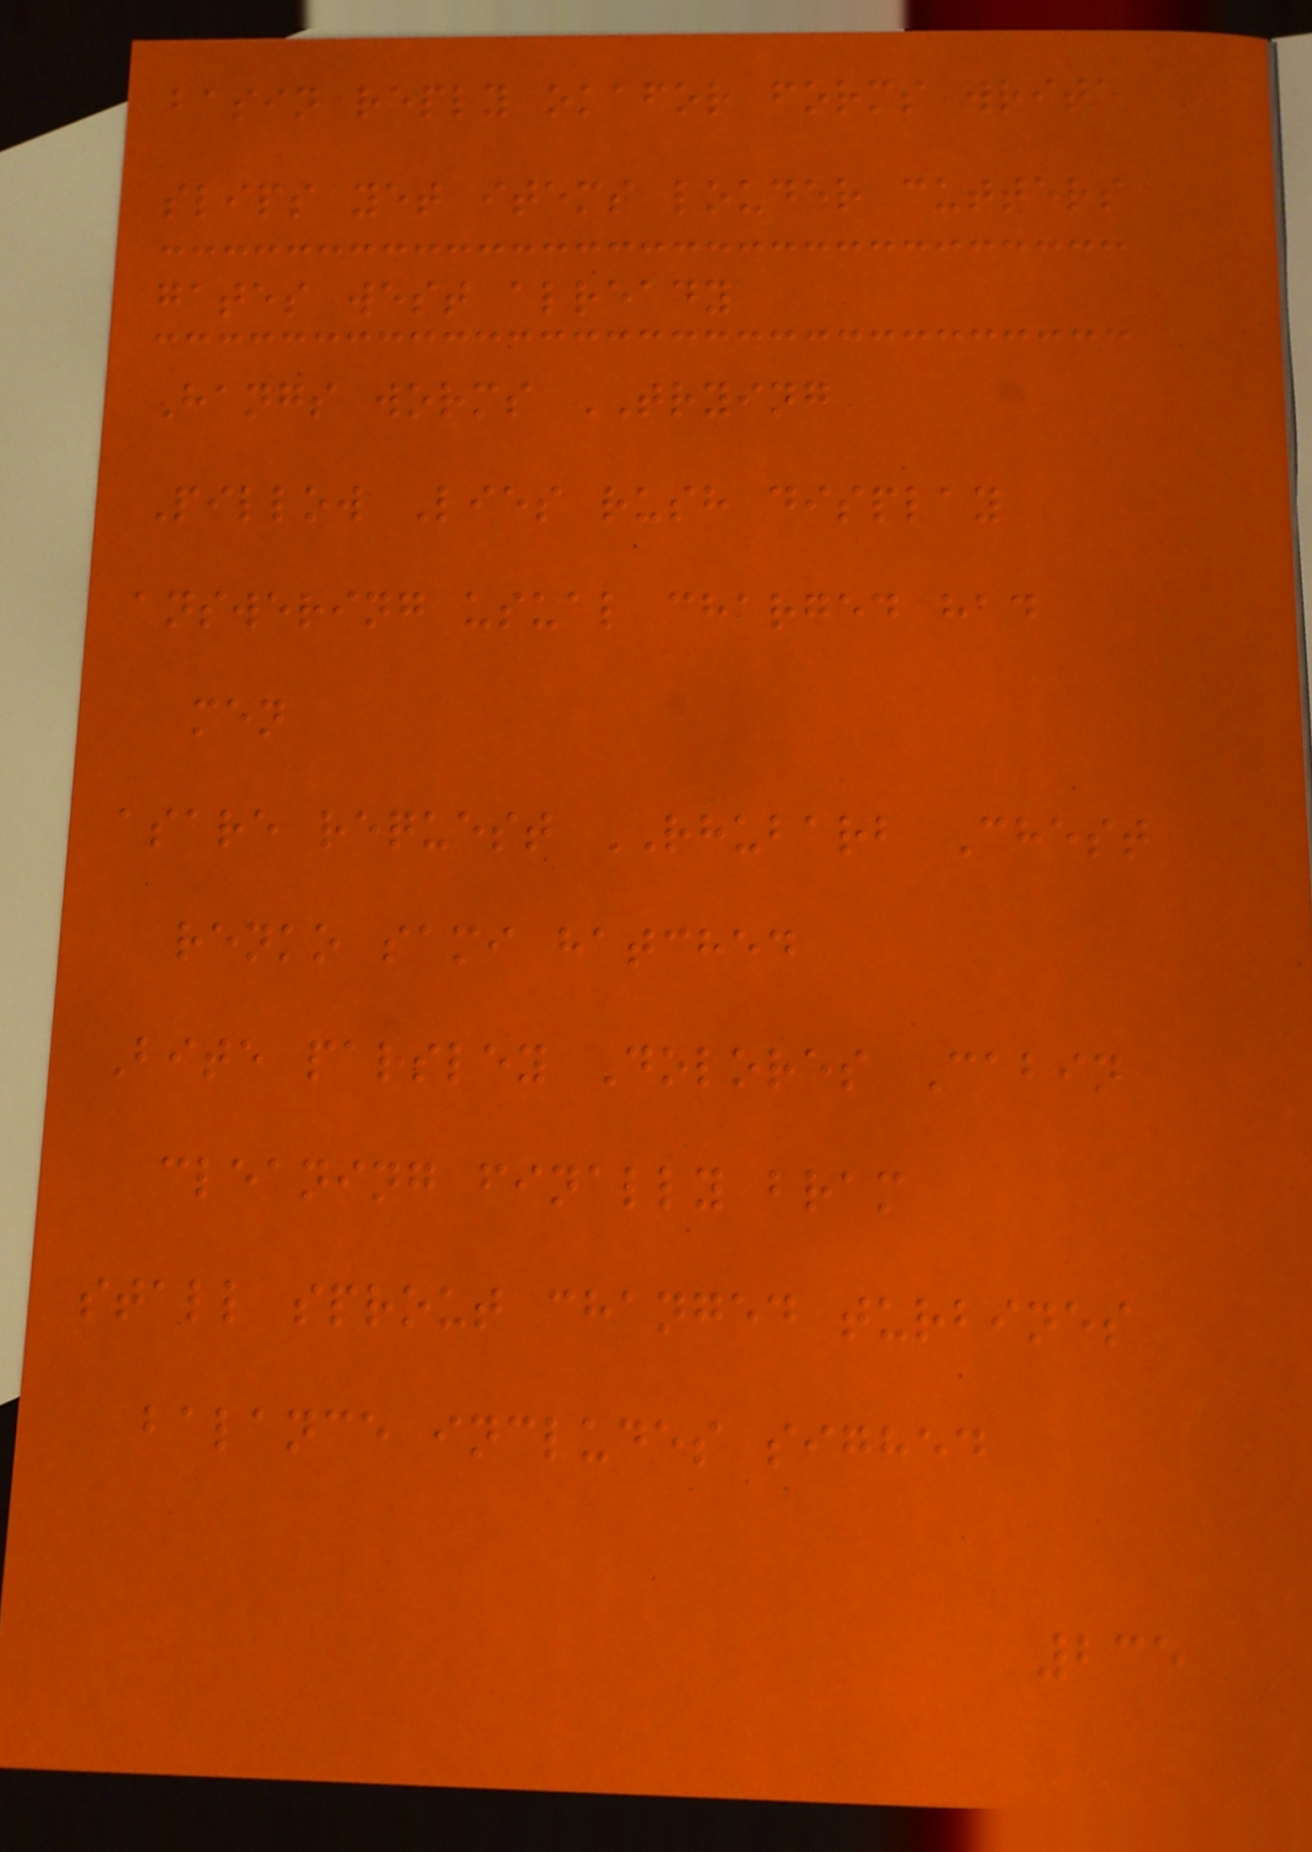basin reply okafor forms write
slips yet items louder cutters
gates west already
Hangs worms TRYING
Pillow Lies rush display
answering usual charged had
men
asare request RHUBARB Chest
renko sami hatched
Bite parsley Dolores Cabin
cleaning finally bram
stall sprout changed turbines
balance includes sighed
235
